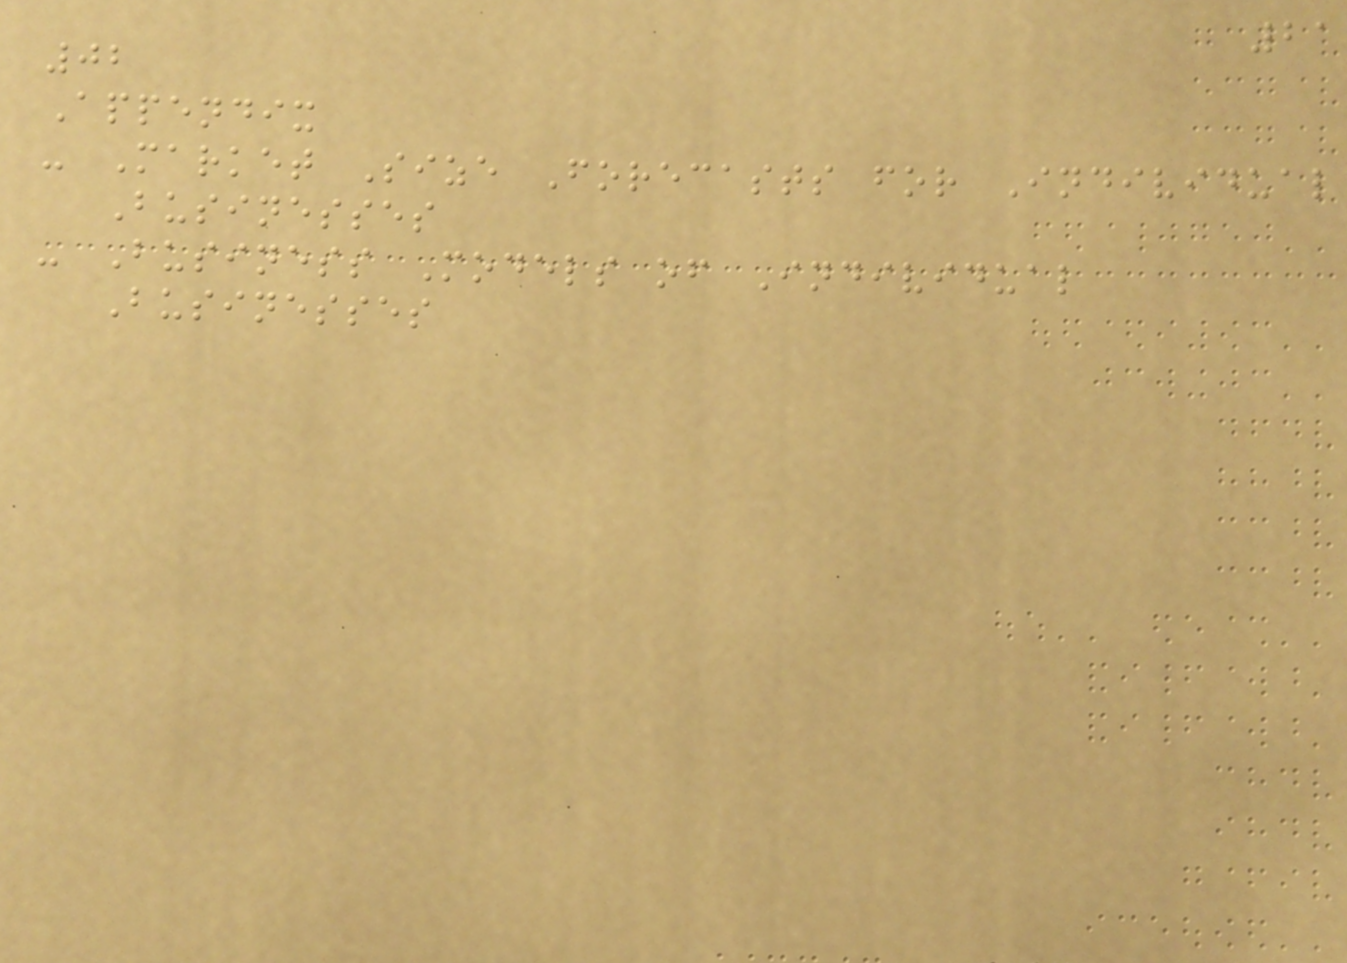21
02
Appendix
- Market Size Forecasts for Individual
Businesses
- Business Models of Individual
Businesses
